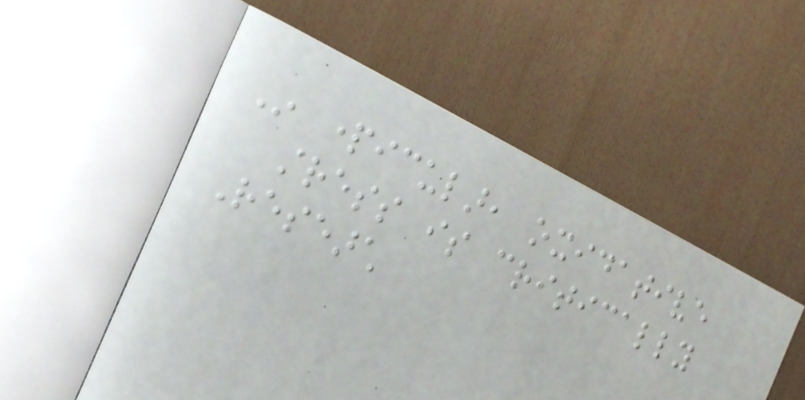In particular, oxidative
stress is critically
Research
